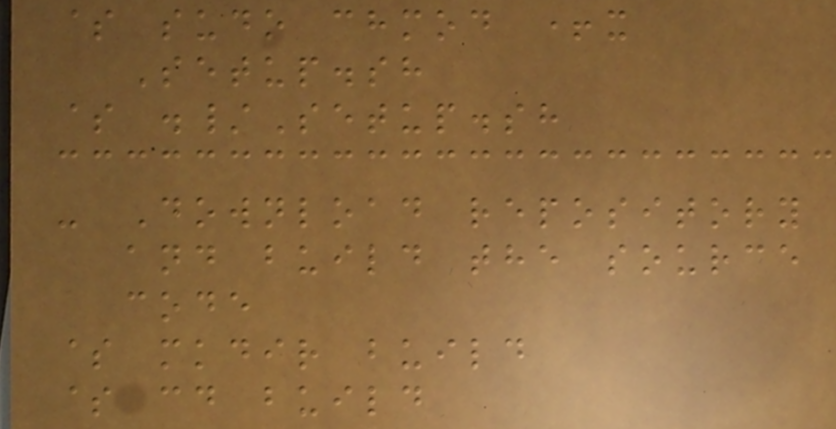$ sudo chmod +x
Setup.sh
$ ./Setup.sh
- Download repository
and build the source
code
$ mkdir build
$ cd build
